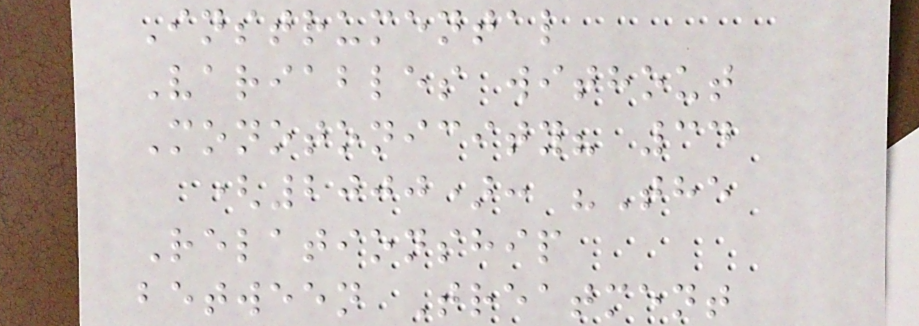Instrumental
Variables without
Monotonicity? 34
(2000): "The
Relationship
between Treatment
